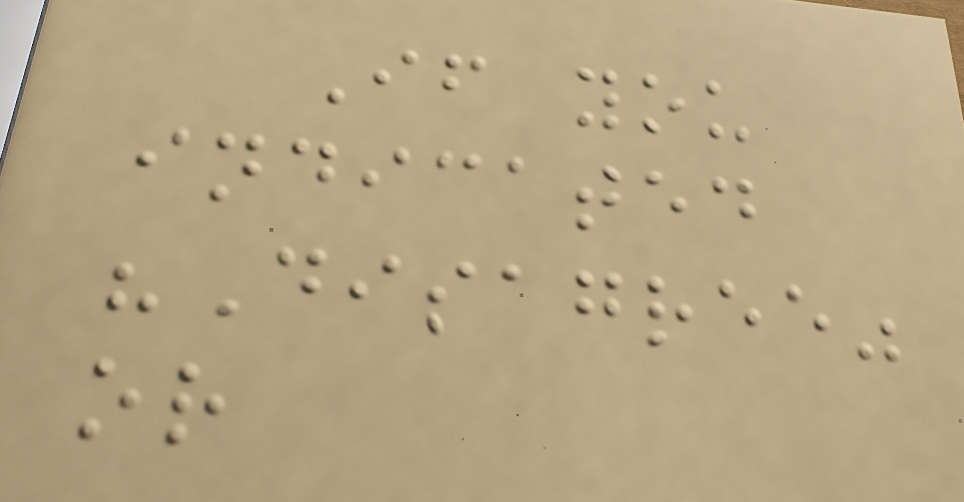If you
indicated
"Disagree"
or
